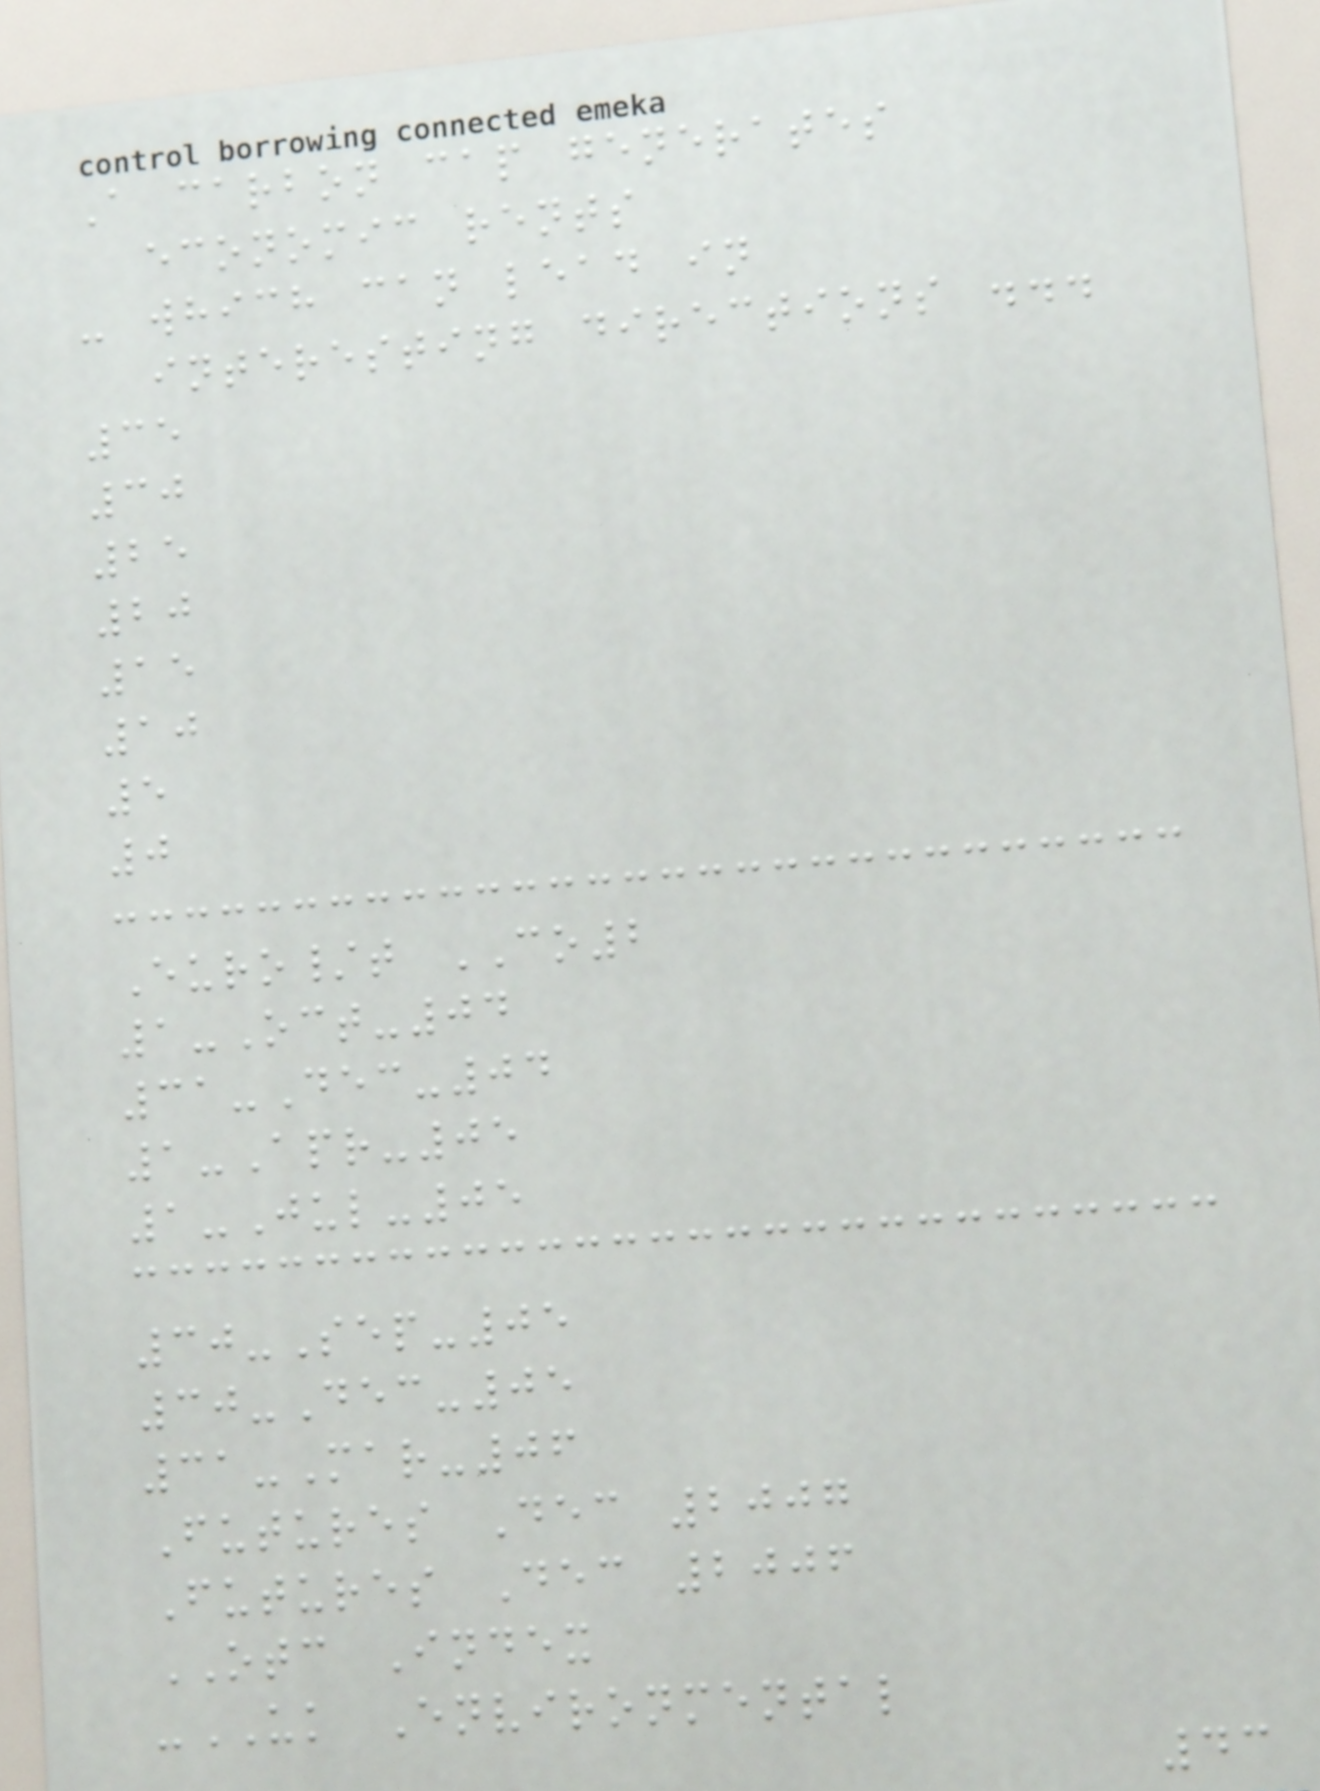A carbon cap generates
economic rents
- which can lead in
interesting directions ...
35
30
25
20
15
10
5
0
Euro/t CO2
1-Oct-04
31-Dec-04
1-Apr-05
1-Jul-05
30-Sep-05
30-Dec-05
31-Mar-06
Futures Dec 2007
Futures Dec 2006
OTC Index
-UK Environmental
43
